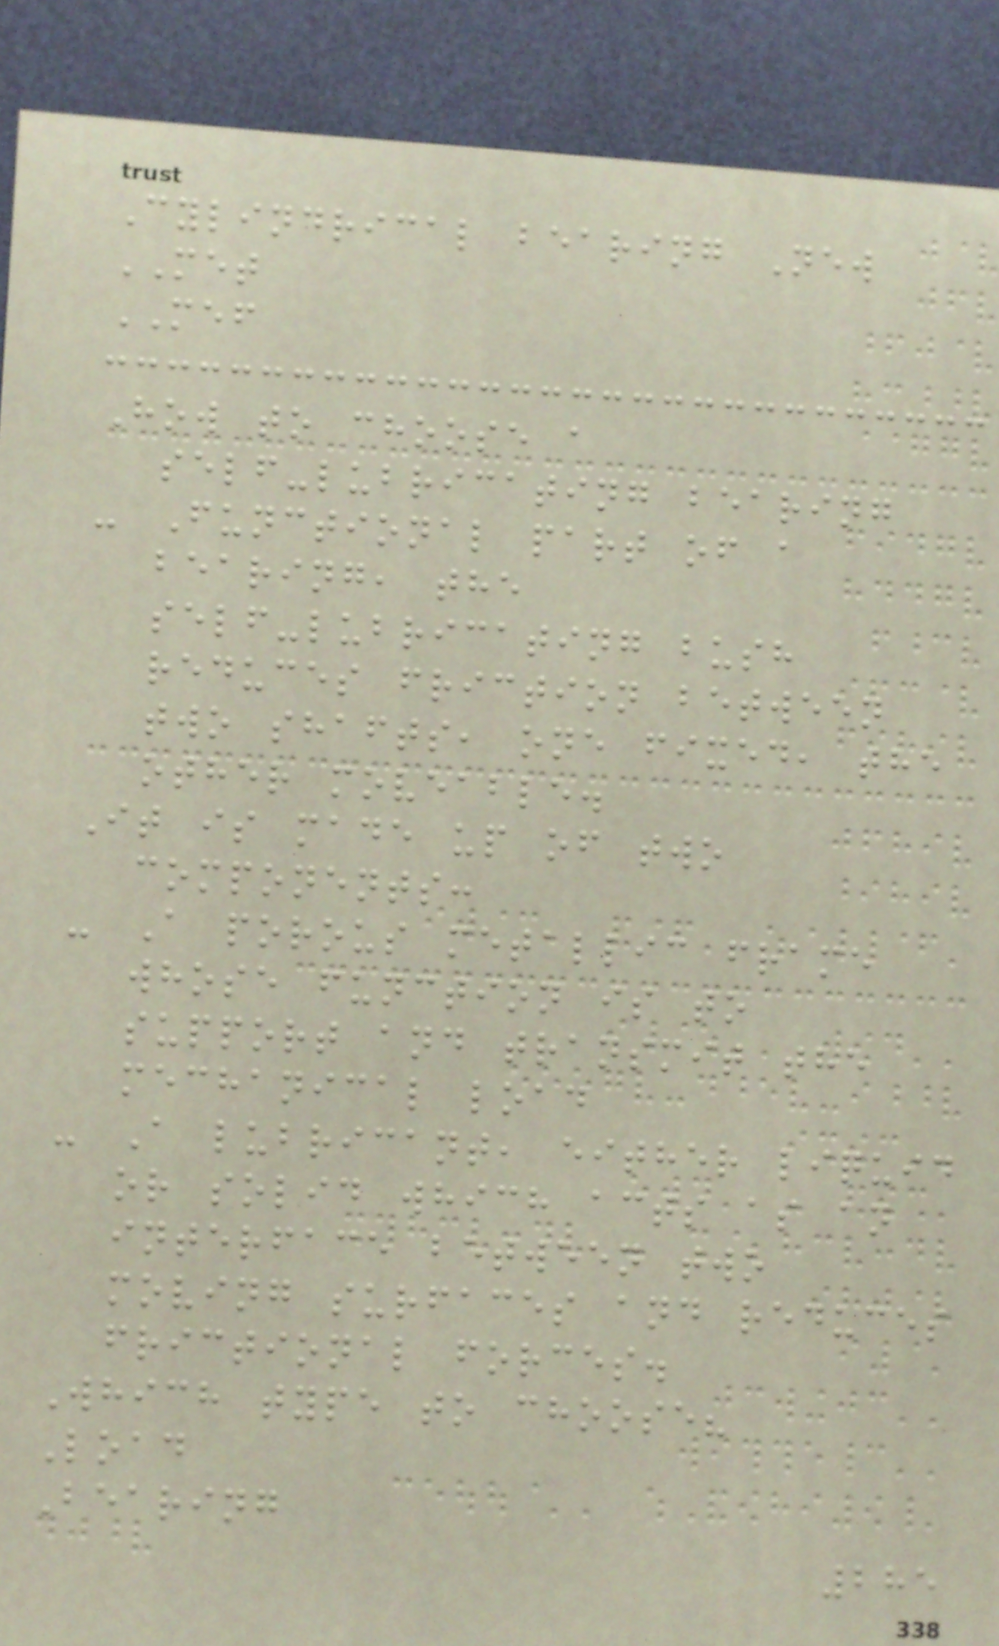Cylindrical bearing New
MET
MEF
How to choose a
self-lubricating bearing
- Functional part of a
bearing, the
self-lubricating bush
reduces friction between
two shafts, one fixed, the
other moveable.
It is made up of two
components:
- A porous metallic frame
whose function is to
support and transmit the
mechanical load
- A lubricant, either liquid
or solid which acts as an
interface between two
moving surfaces and reduces
frictional forces.
Which type to choose?
Load
Bearing
285
